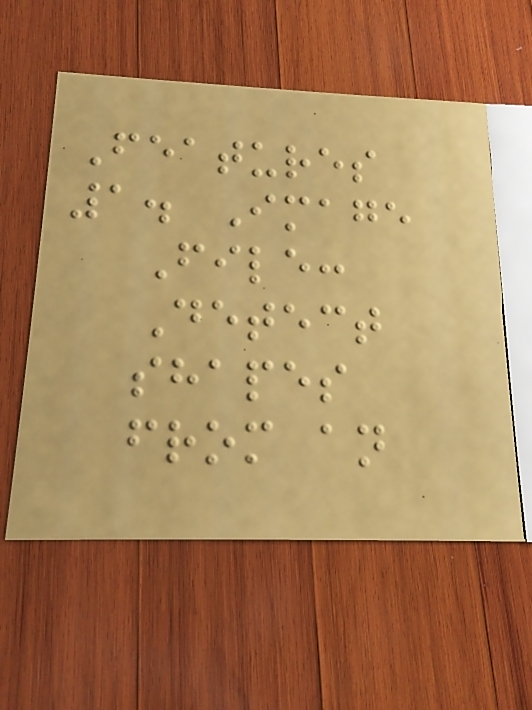Features
1. Image
File:
Detect
shapes
from an
